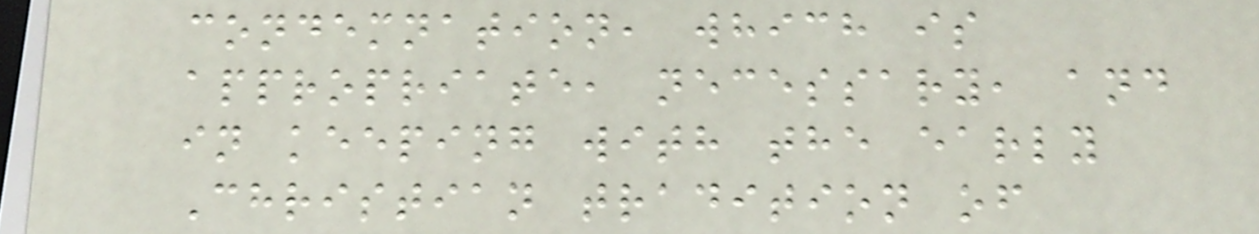condemnation, which is
appropriate, necessary, and
in keeping with the early
Christian tradition of
